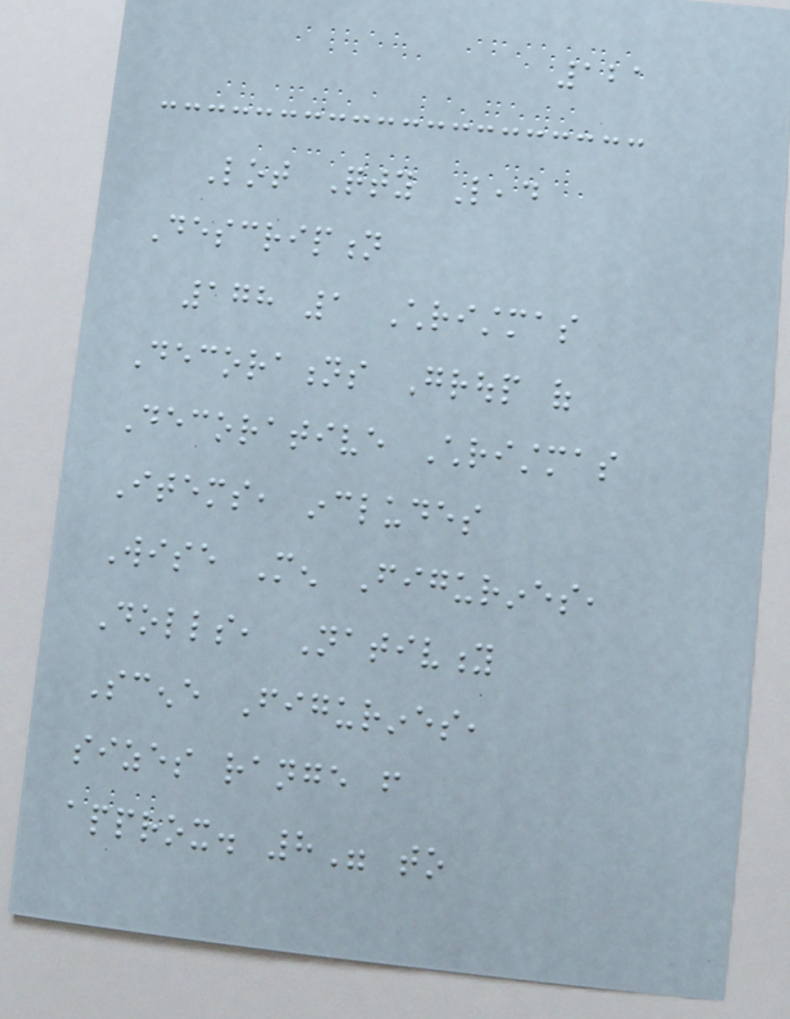121
Lot Qty Lead
Description
178 1 Christmas
Decorations Group of
Decorative Christmas
Items, includes
Wise Men Figurines,
Dolls, Nativity
Scene Figurines,
sizes range from
approx. 8" to
